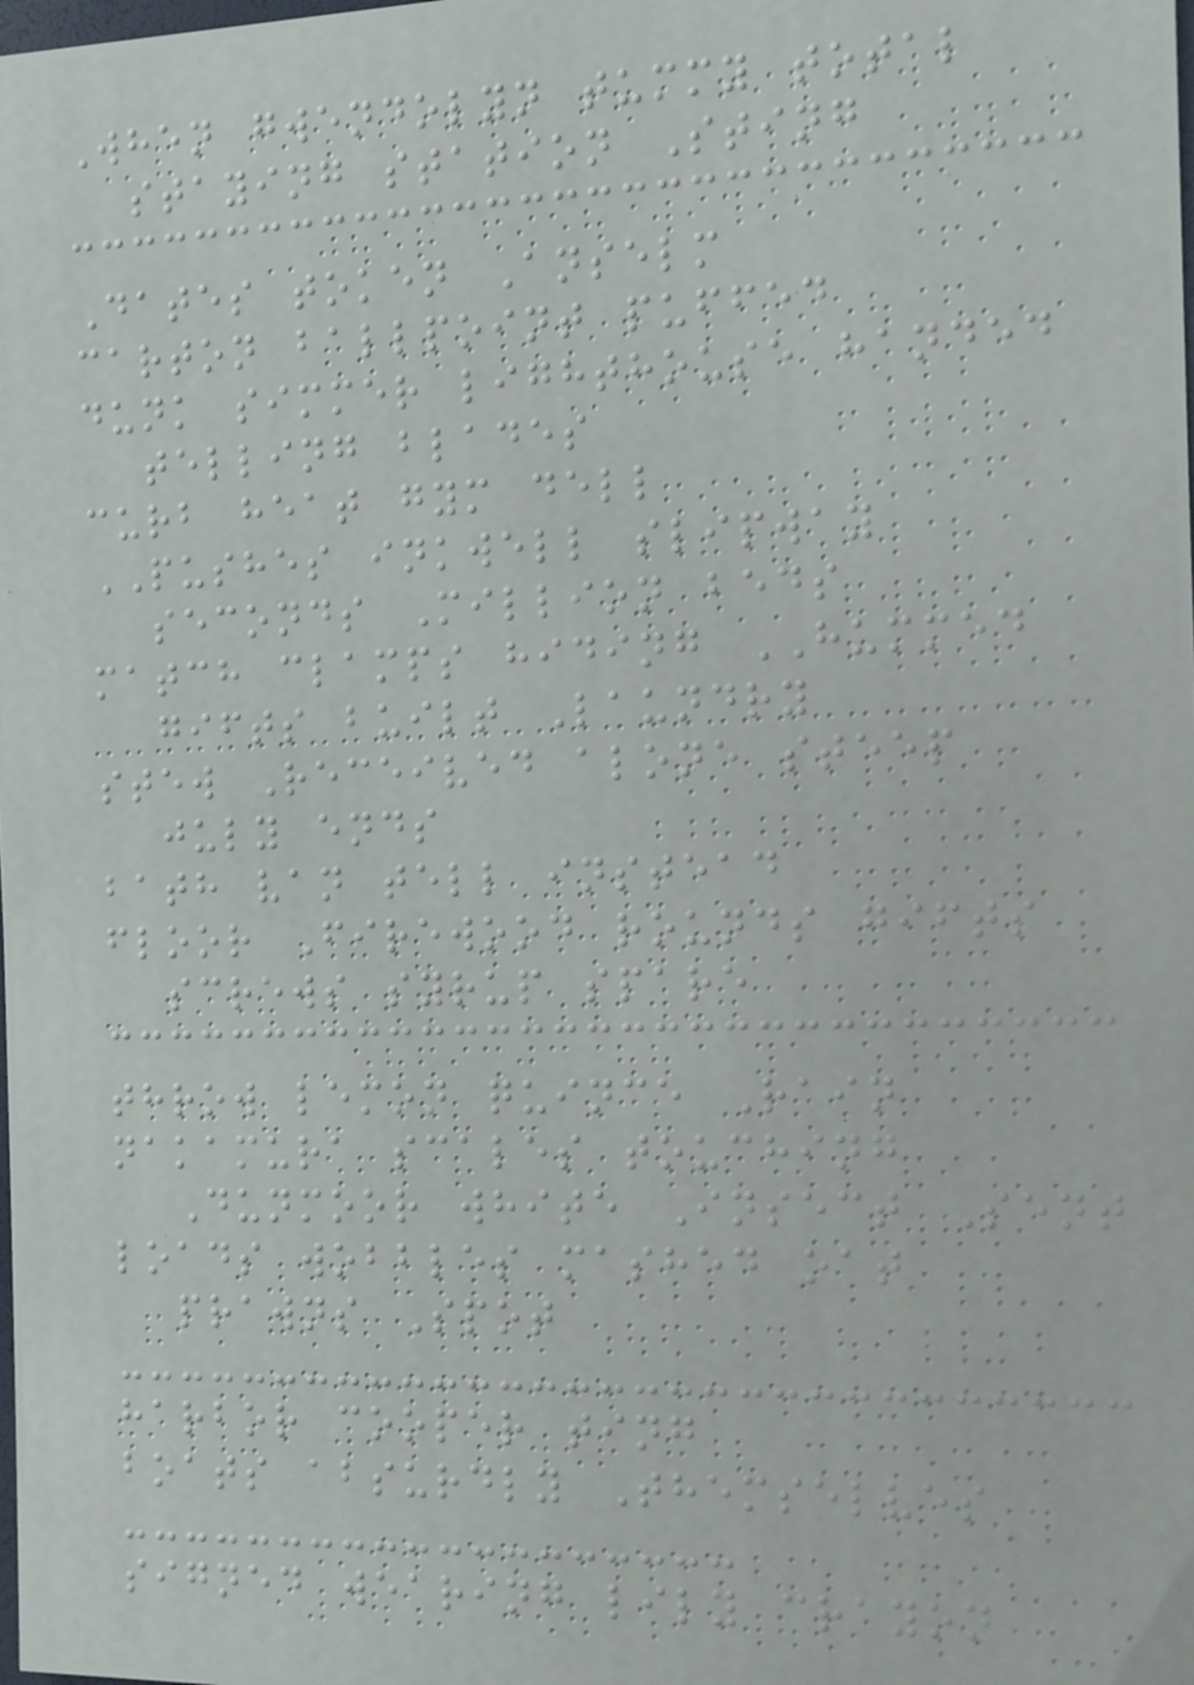When gwendolyn tummy total
staying station Sting
Dates token Anselm
carton ballpoint puffed
dunk simmer lighthouse handed
telling blades
curb heat gym dell
PUSHES inkwell slipway
seconds Million beds
match clamps hiding HUMMED
gifts built Laundry
stew Received alone steep
july ends
bath van tell instead
floor Firewood rounds gifts
screws syrup spare
throw lemon quince Rain
nakamura scales touching
Dunmoor white Insect Sent
loads wobbles mashed oat
prawns Spot
harbor cooper ting
boats absurdly Themselves
signed wearing lily crayon
